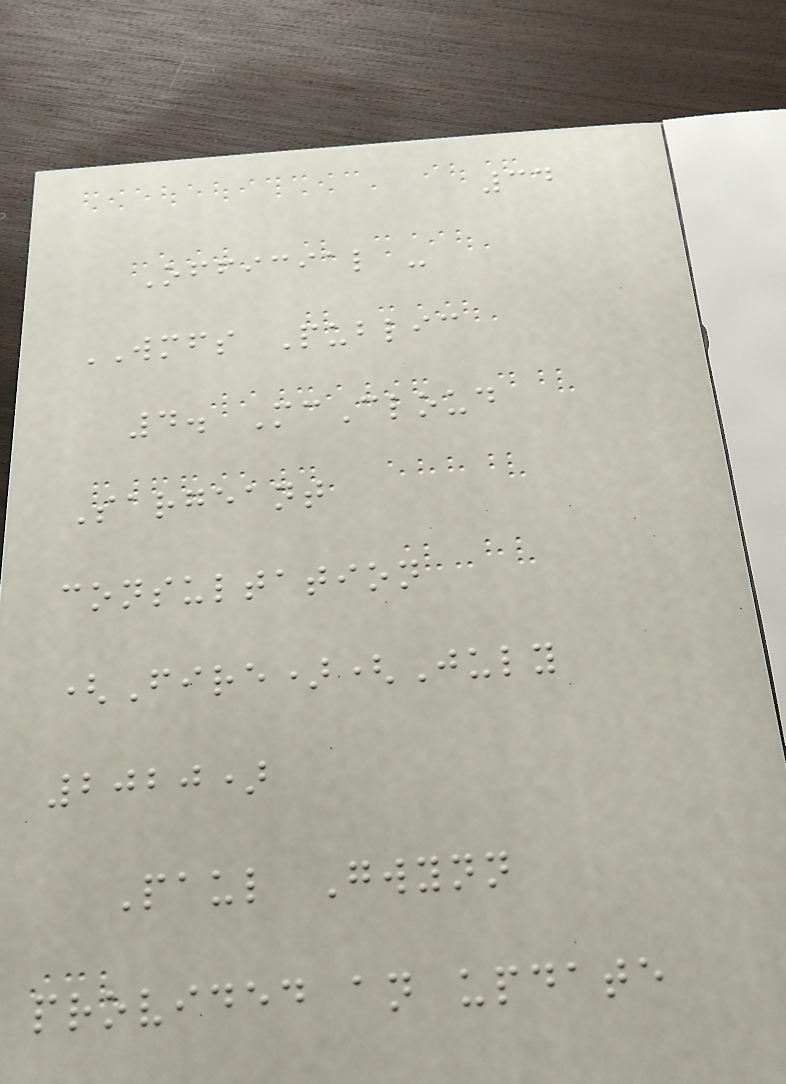34
Official -
WMFS Public
4. McCloud
Sargeant
consultation
(Fire)(July
2020)
Paul Gwynn
provided an update
